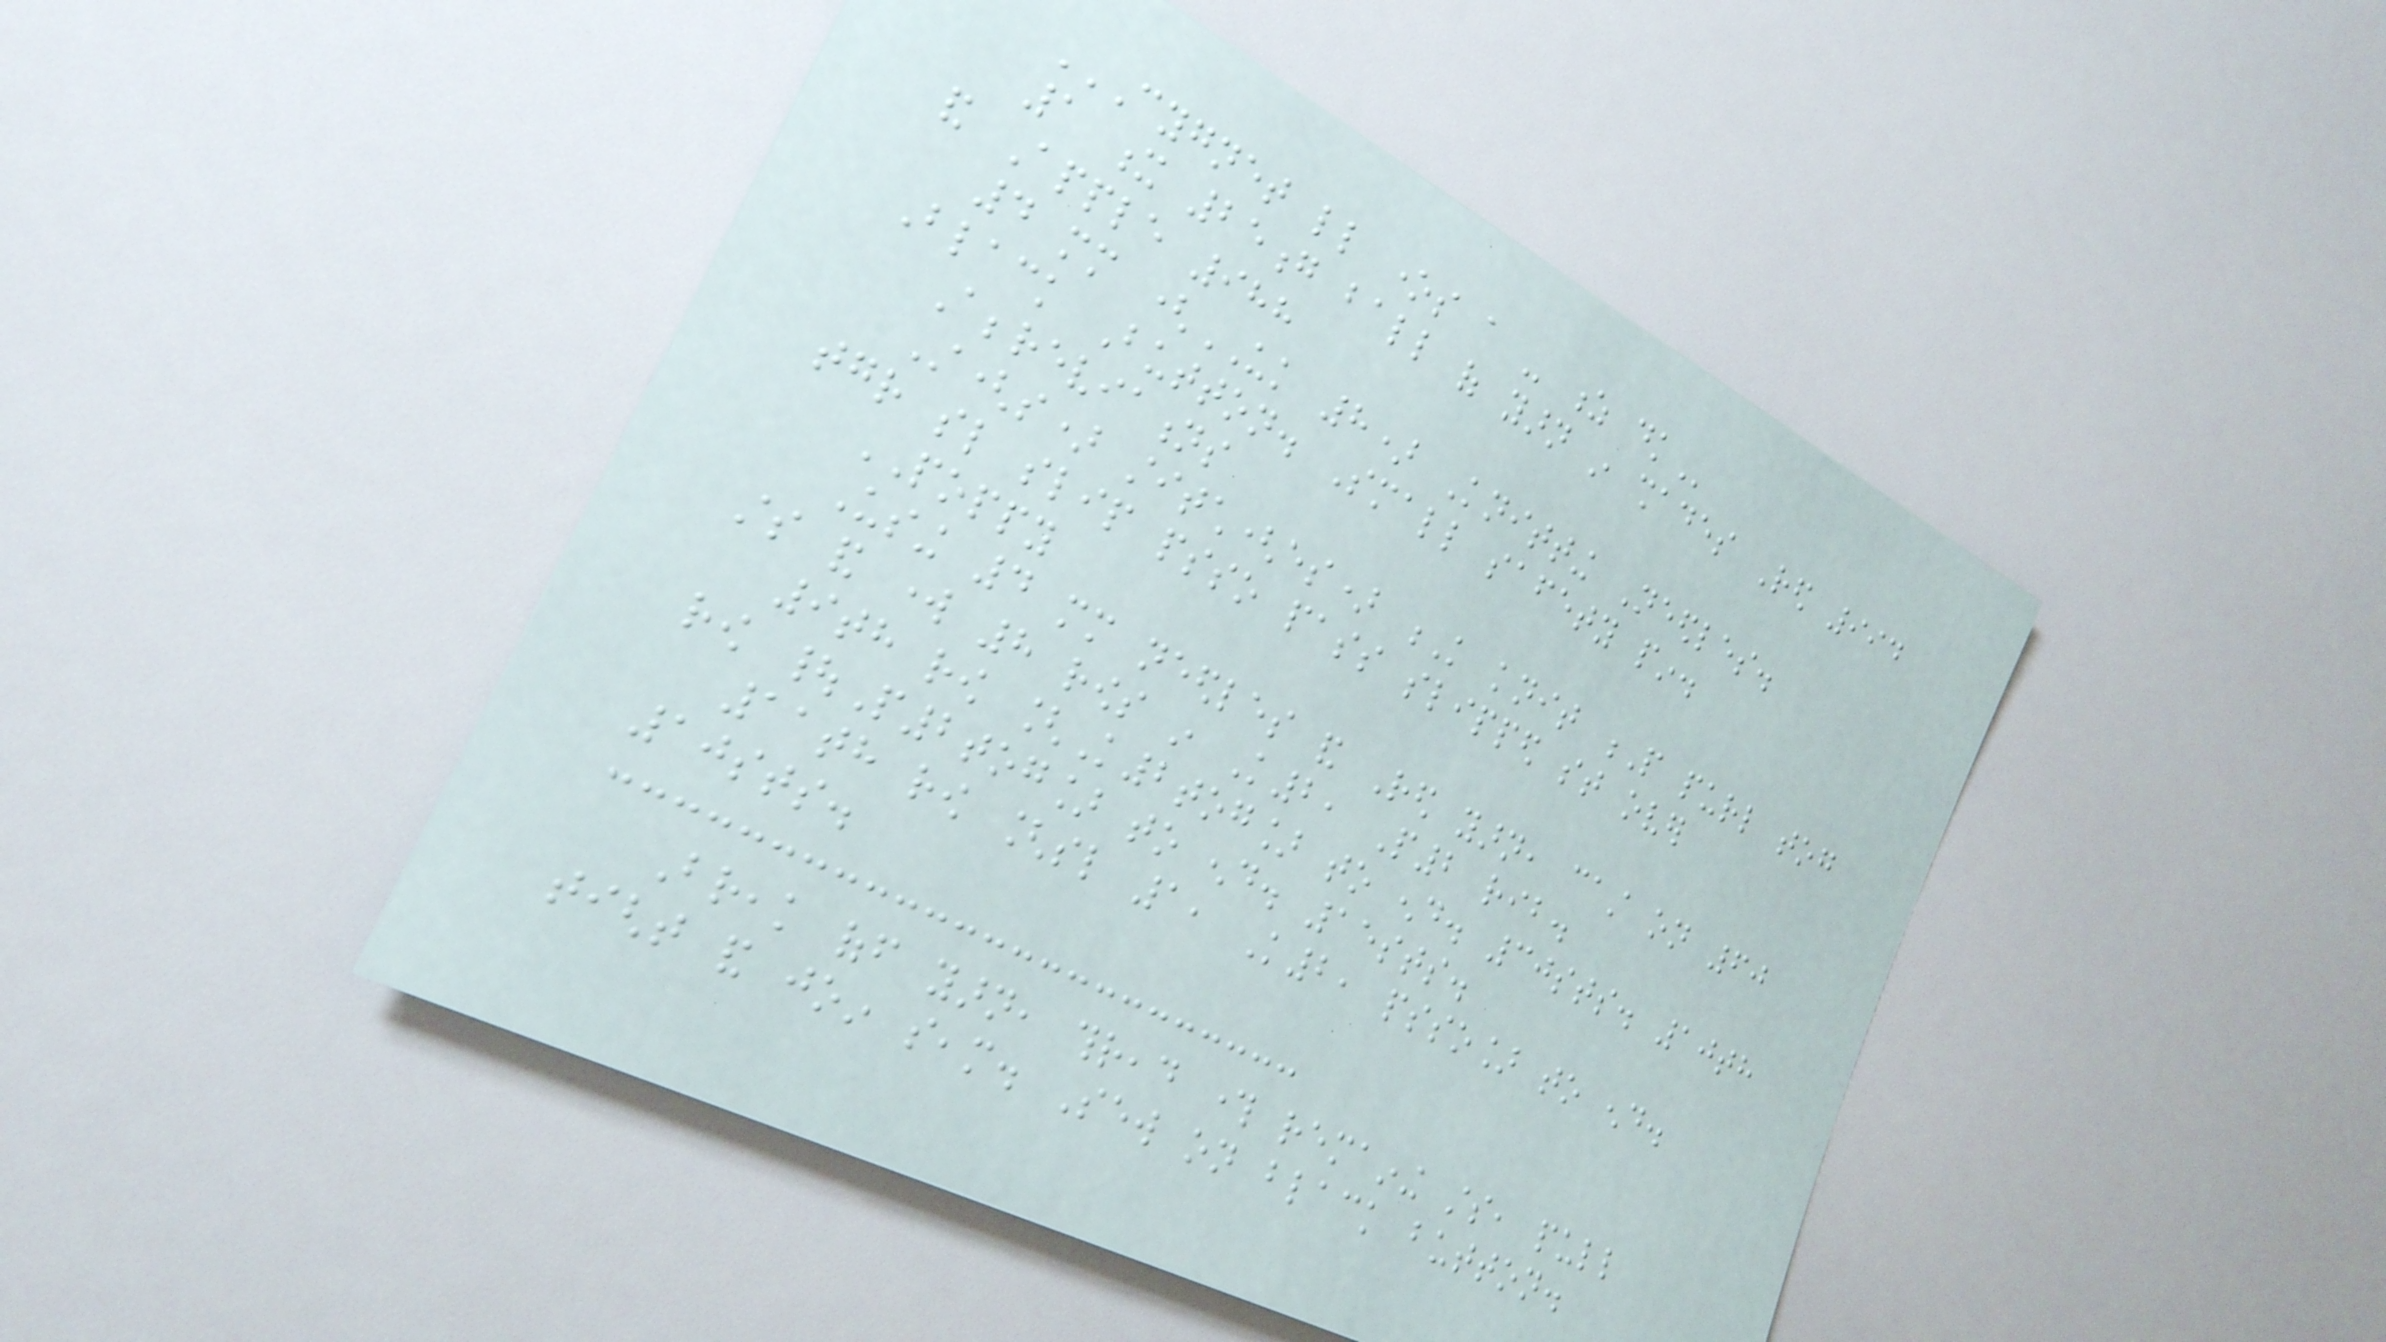CYGNET LITTLE ONES A - Z DK
1 x 25g ball of yarn in shades Red 994
and Apple 988
4 mm (UK 8) Knitting Needles.
Black Button. Small safety pin.
Abbreviations
St(s) stitch(es) K knit P purl tog
together sl slip psso pass slipped st over
POPPY
Using 4 mm needles and Red yarn, cast on 60
sts and work 8 rows in K2, P2 rib.
9th row [K2tog] to end. 30sts. 10th
row |P2tog] to end. 15sts.
11th row [sl 1, K2, psso] to end.
10sts.
Break off yarn, thread through remaining sts, pull
tight and join seam. Sew on black button.
